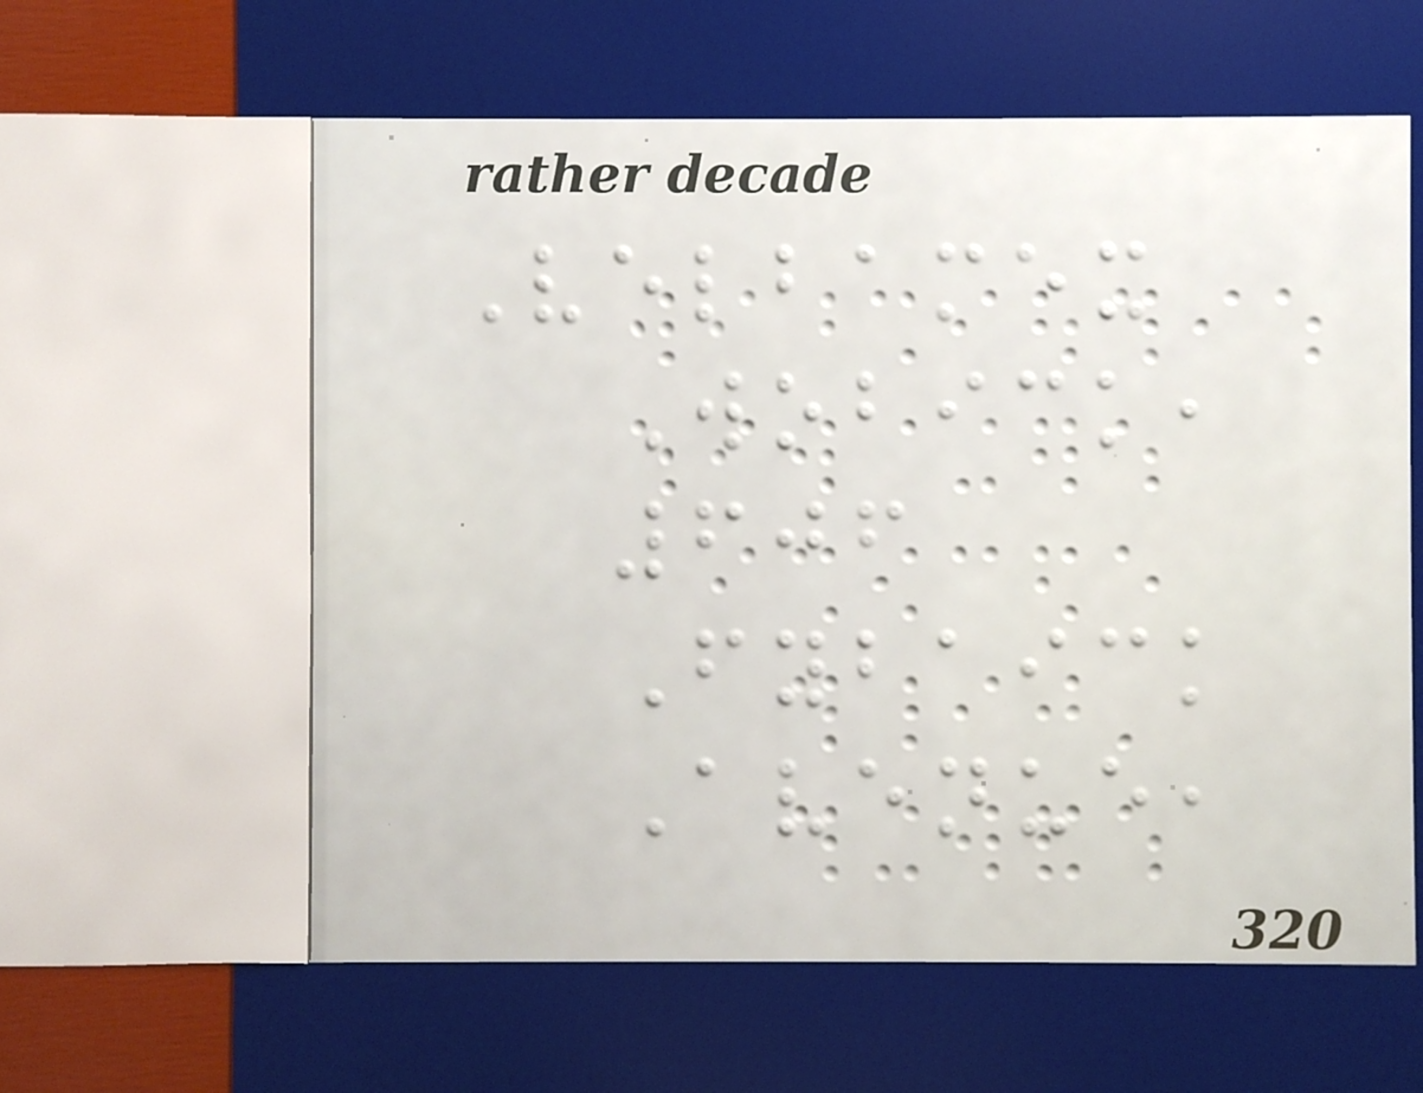Velbamex
Wobick,
606
Fybaick
Avenue,
